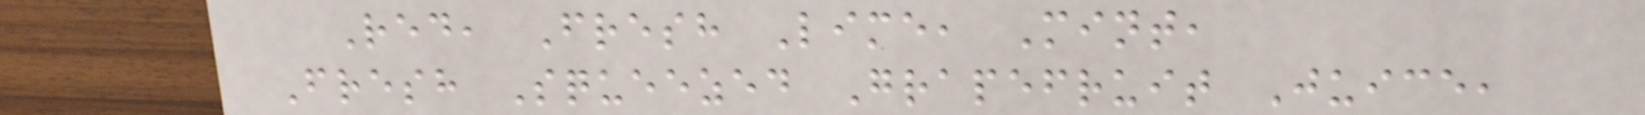Red, Fresh Lime, Mint,
Fresh Squeezed Grapefruit Juice,
